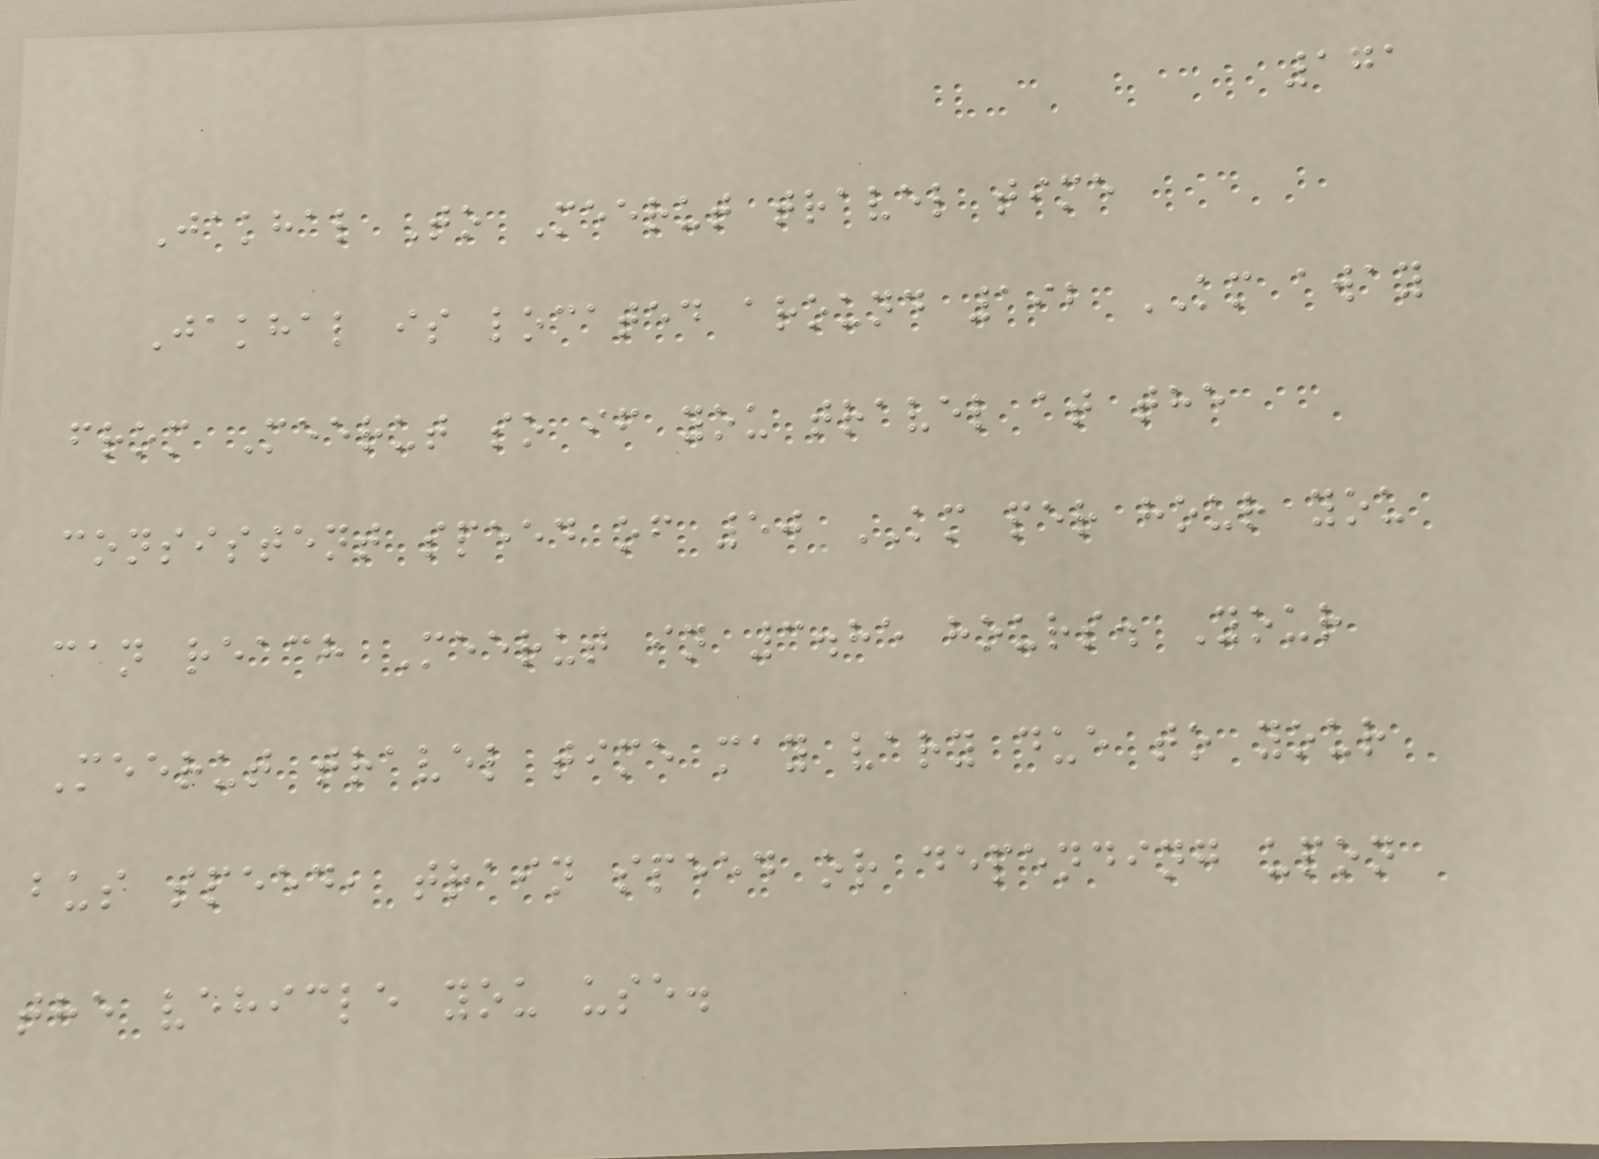171
Jakhal To Meerut travel time
Jakhal is located around 192 KM away
from Meerut so if you travel at the
consistent speed of 50 KM per hour you
can reach Meerut in 3.85 hours. Your
Meerut travel time may vary due to your
bus speed, train speed or depending upon
the vehicle you use.
